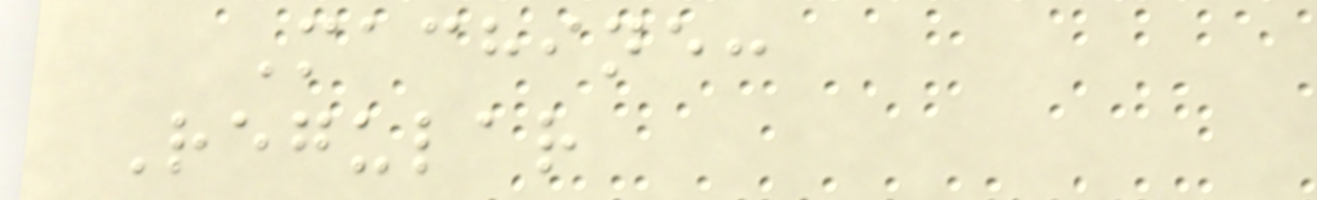Machine:
Regular
